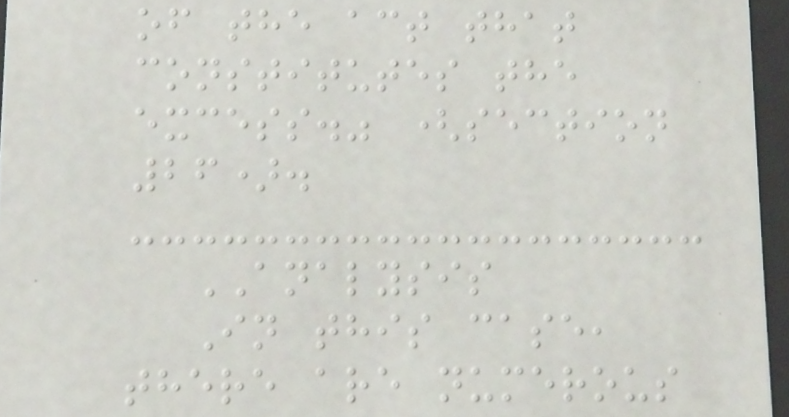of the act that
constitutes the
excess." (section
26).
ANALYSIS
In this case,
there are numerous
